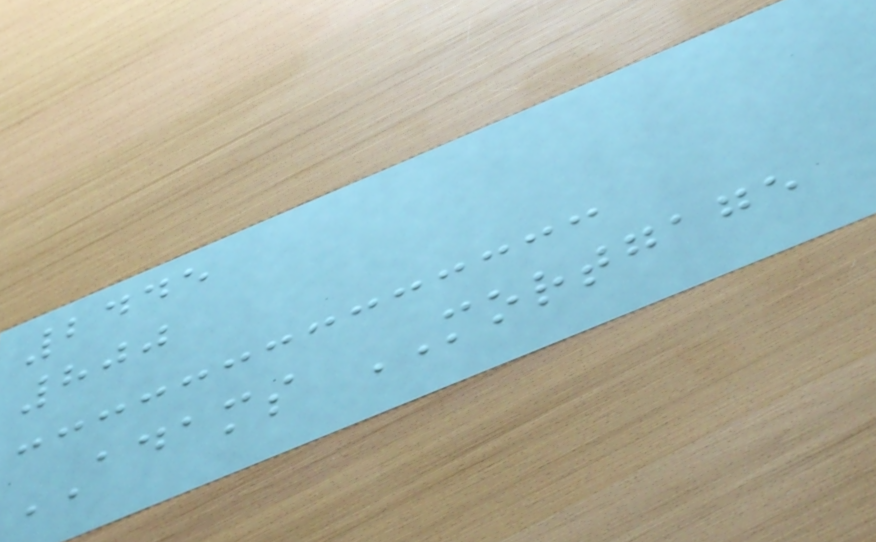2445
800
ADAMS MORTGAGE
